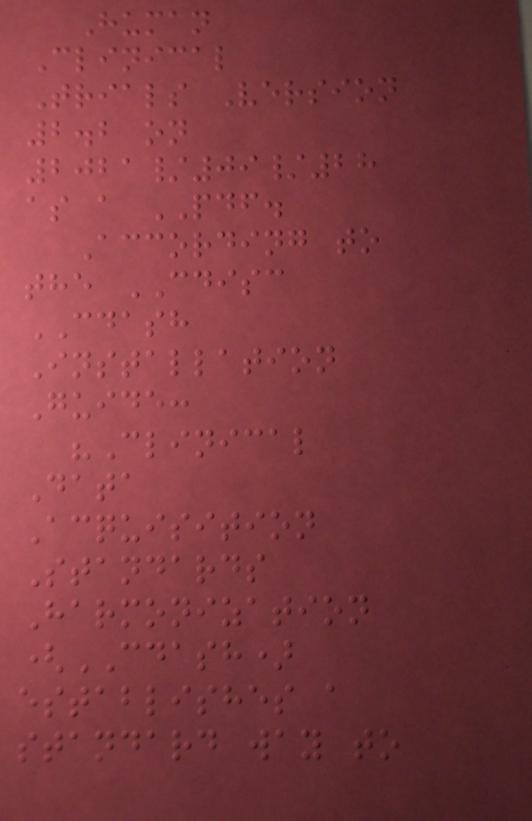Human
Clinical
Trials Version
2.2 on
2021/09/28
as a PDF.
According to
the CDISC
CDASH
Installation
Guide:
"Clinical
Data
Acquisition
Standards
Harmonization
(CDASH)
establishes a
standard way to
